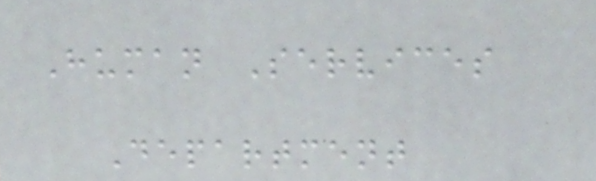Human Services
Department
